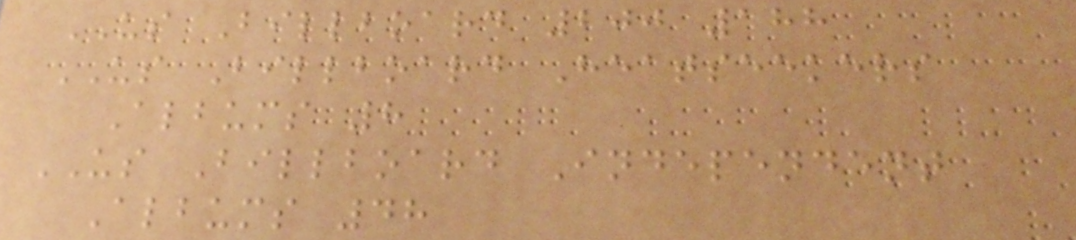US Billboard 200 188
US Billboard Heatseekers
Albums 8
US Billboard Independent
Albums 48
